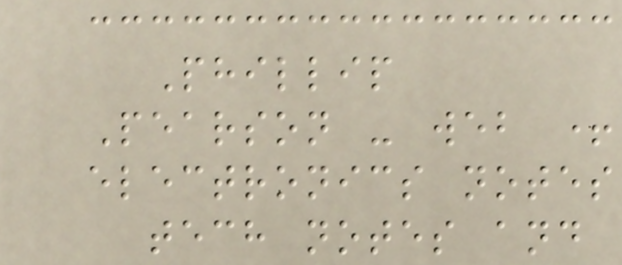Phillip
Pearson - web +
electronics notes
tech notes and
